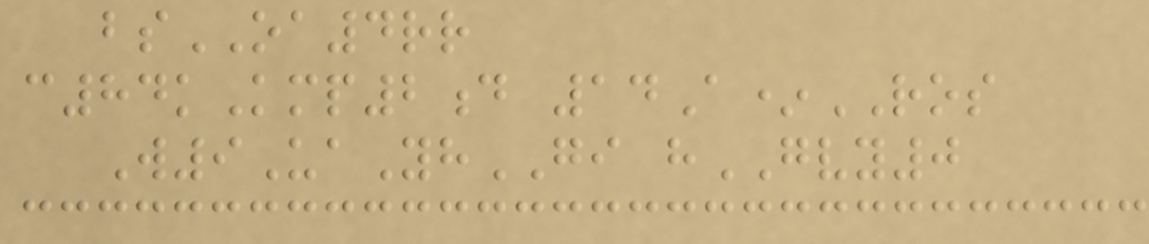bsOA4rr
c84kKmp2d 14A*ROS
W9UaYhGI hGVY0
